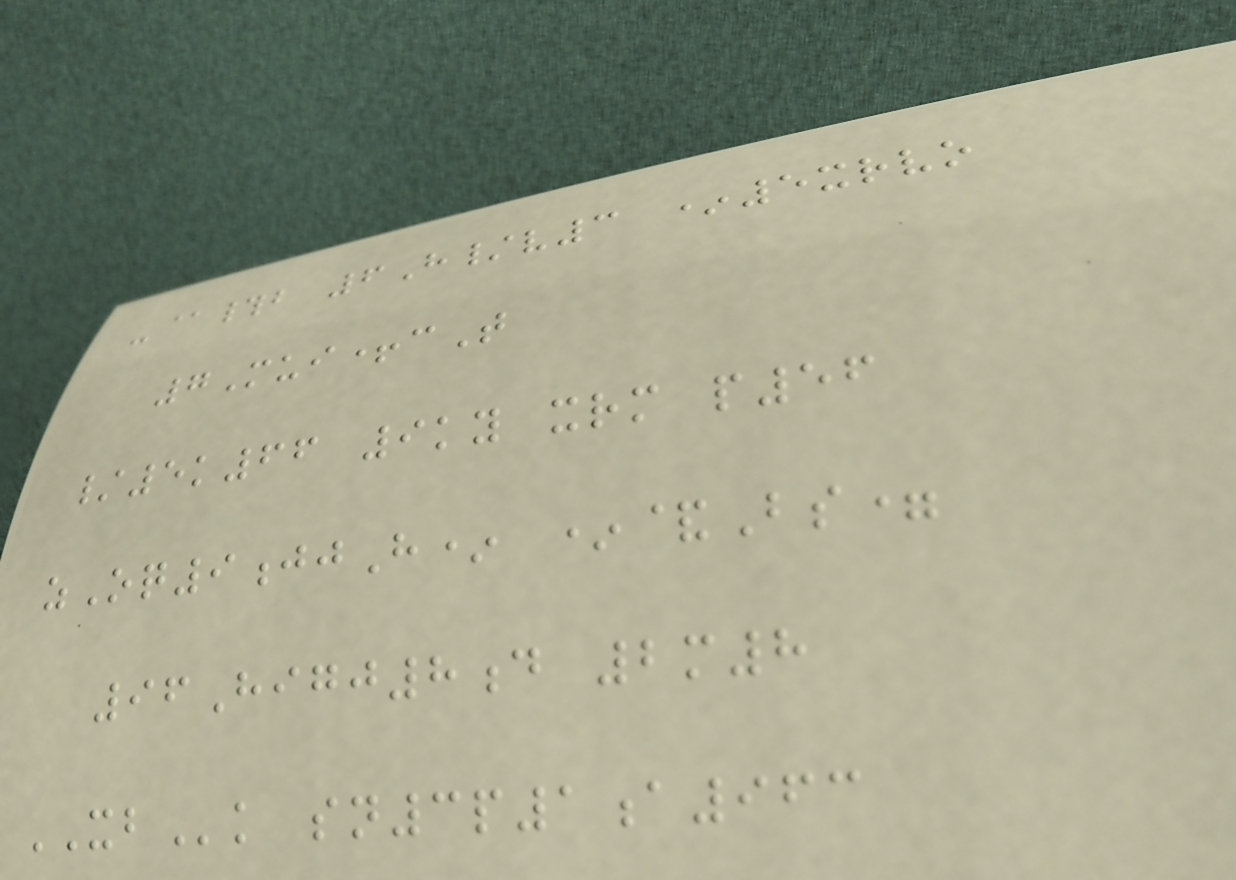-@#b 6H/v3 *5xrvo
7Mui+cT
/5k66 9ky xrm p56
zOq9jjH* *&Bs=
96Higj8d 2m8
XBk sn3p1a963
